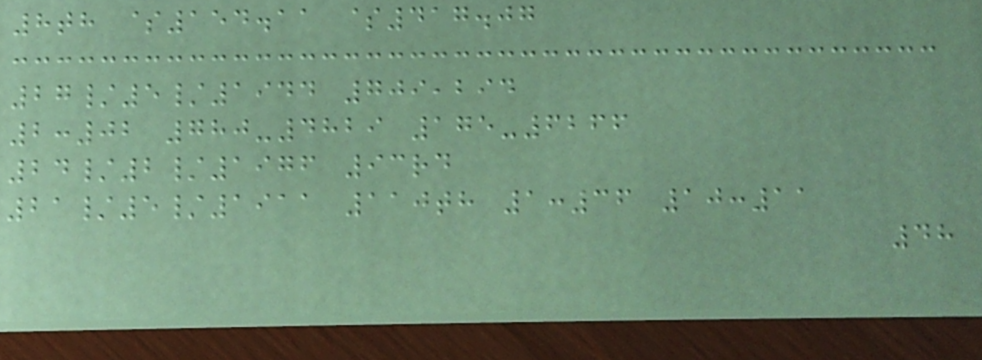8th $154.11 $417.07
27/5/1944 709,294
2:02 780-4829 175-6266
24/2/1976 93rd
21/5/1911 110th 1:36 10:11
48
